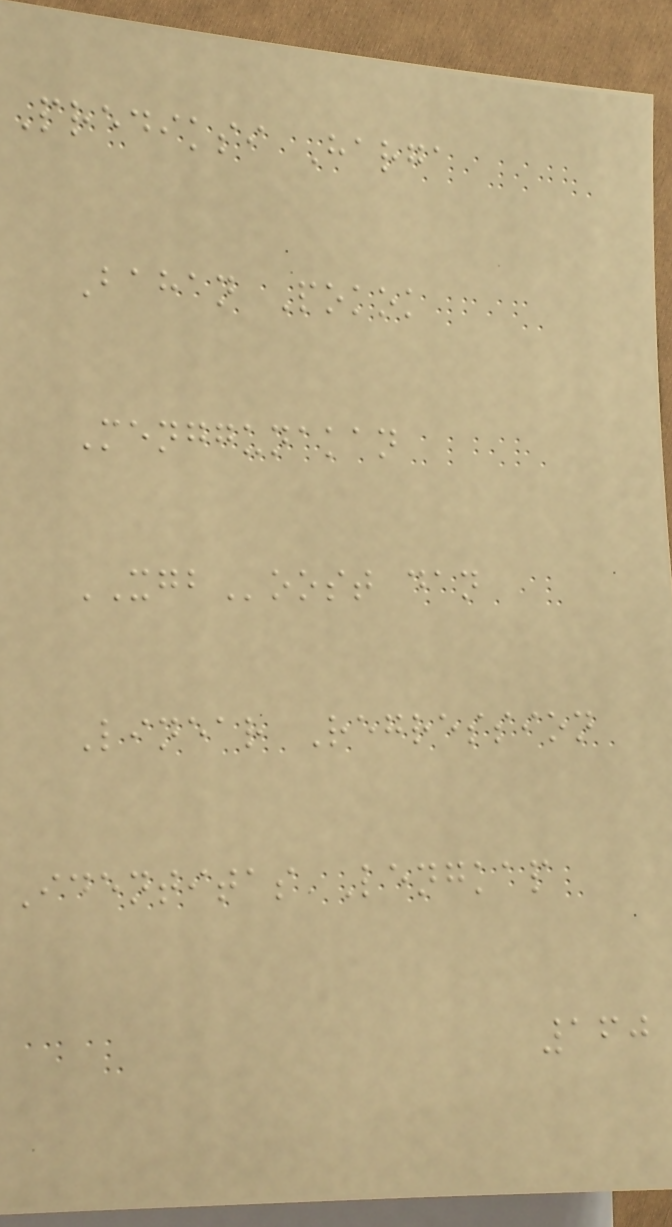Prediksi Harga
Bahan Pokok
Menggunakan
XGBoost dan
Linear Regression
Identitas Lengkap
160
